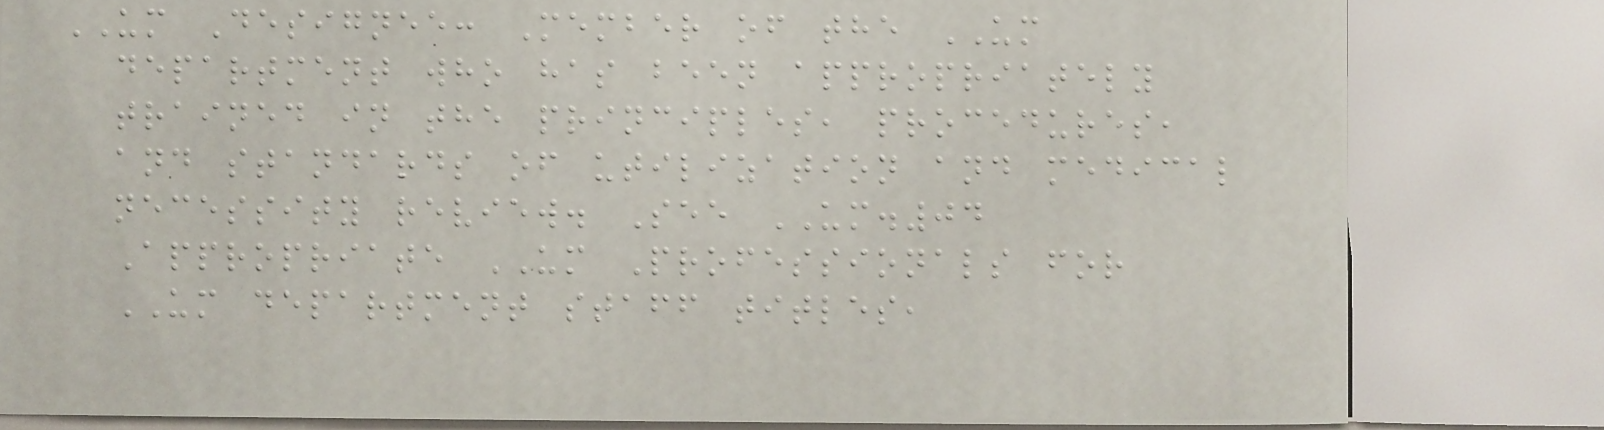UM Designee: Member of the UM
department who has been appropriately
trained in the principles, procedures,
and standards of utilization and medical
necessity review. See UM.04
Appropriate UM Professionals for
UM department staff titles,
